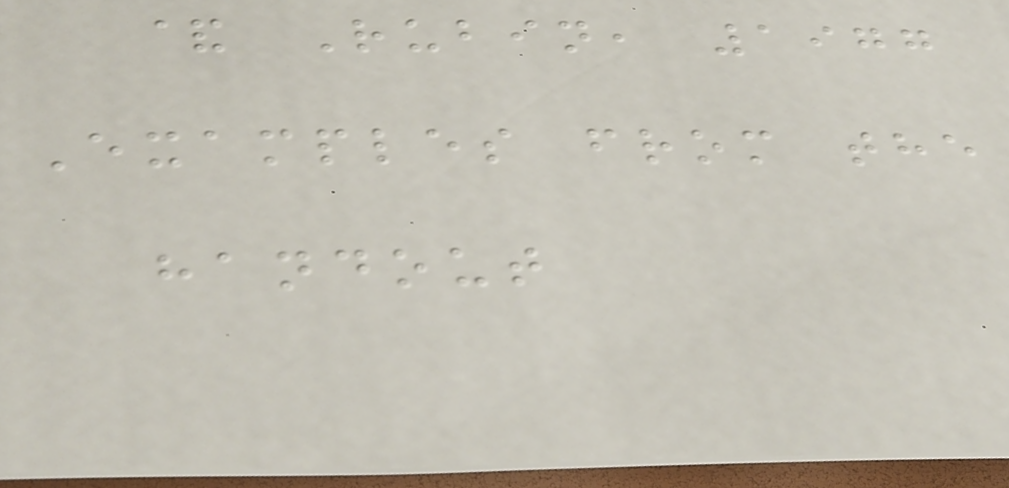& Rubin, 1977
Examples from the
handout
